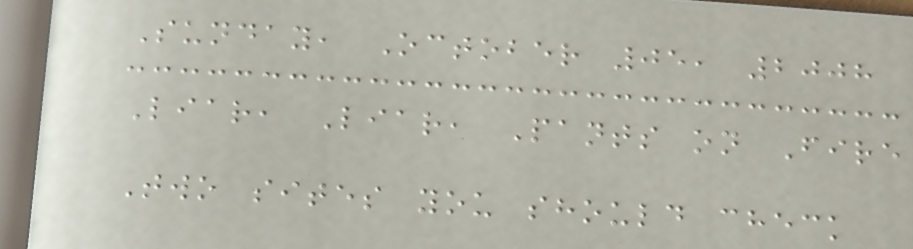Sunday, October 05, 2008
Liar, Liar, Pants on Fire
Two sites you should check
